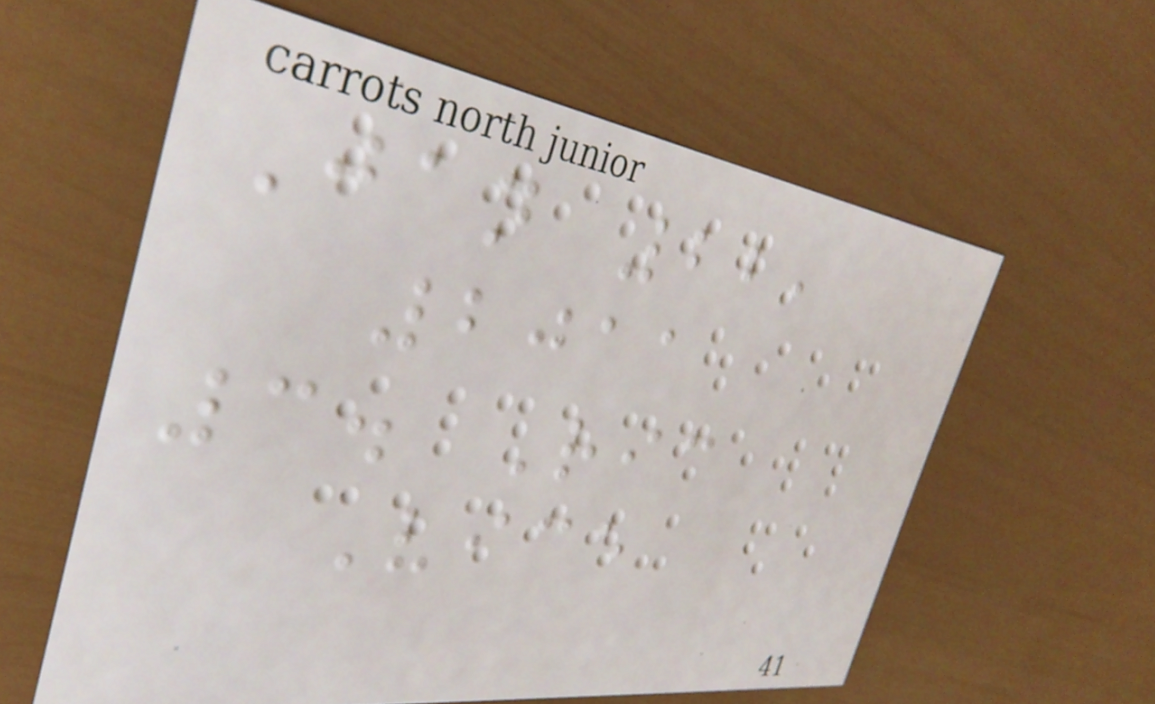Jan 22,
2011
3. Ric
Vice
